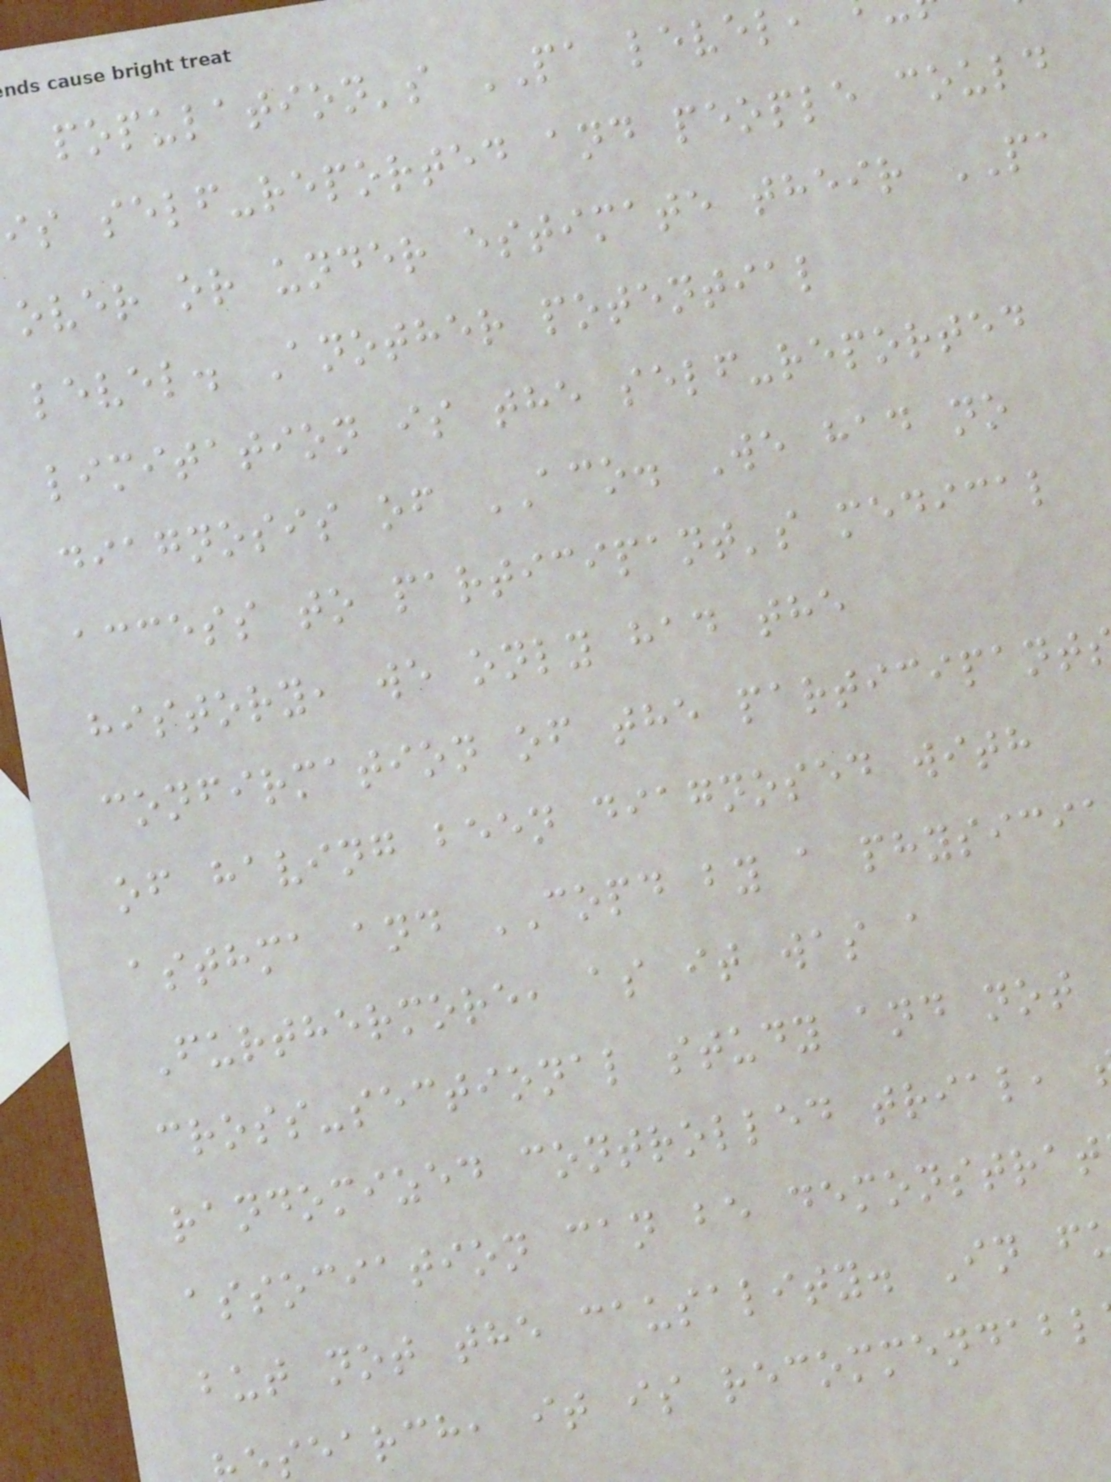population's PA level,
is self-reported and people could
over or under estimate their PA
level. Another potential
limitation is the self-reported
diagnosis of ACO. We had no
access to participant's medical
history, we only had the
confirmation of the participant
of having been diagnosed with
asthma and COPD by a physicia
Furthermore, as it was a
cross-sectional study and not
randomized controlled trial,
association can be demonstrat
but not the causality. In f
search, it is recommendabl
